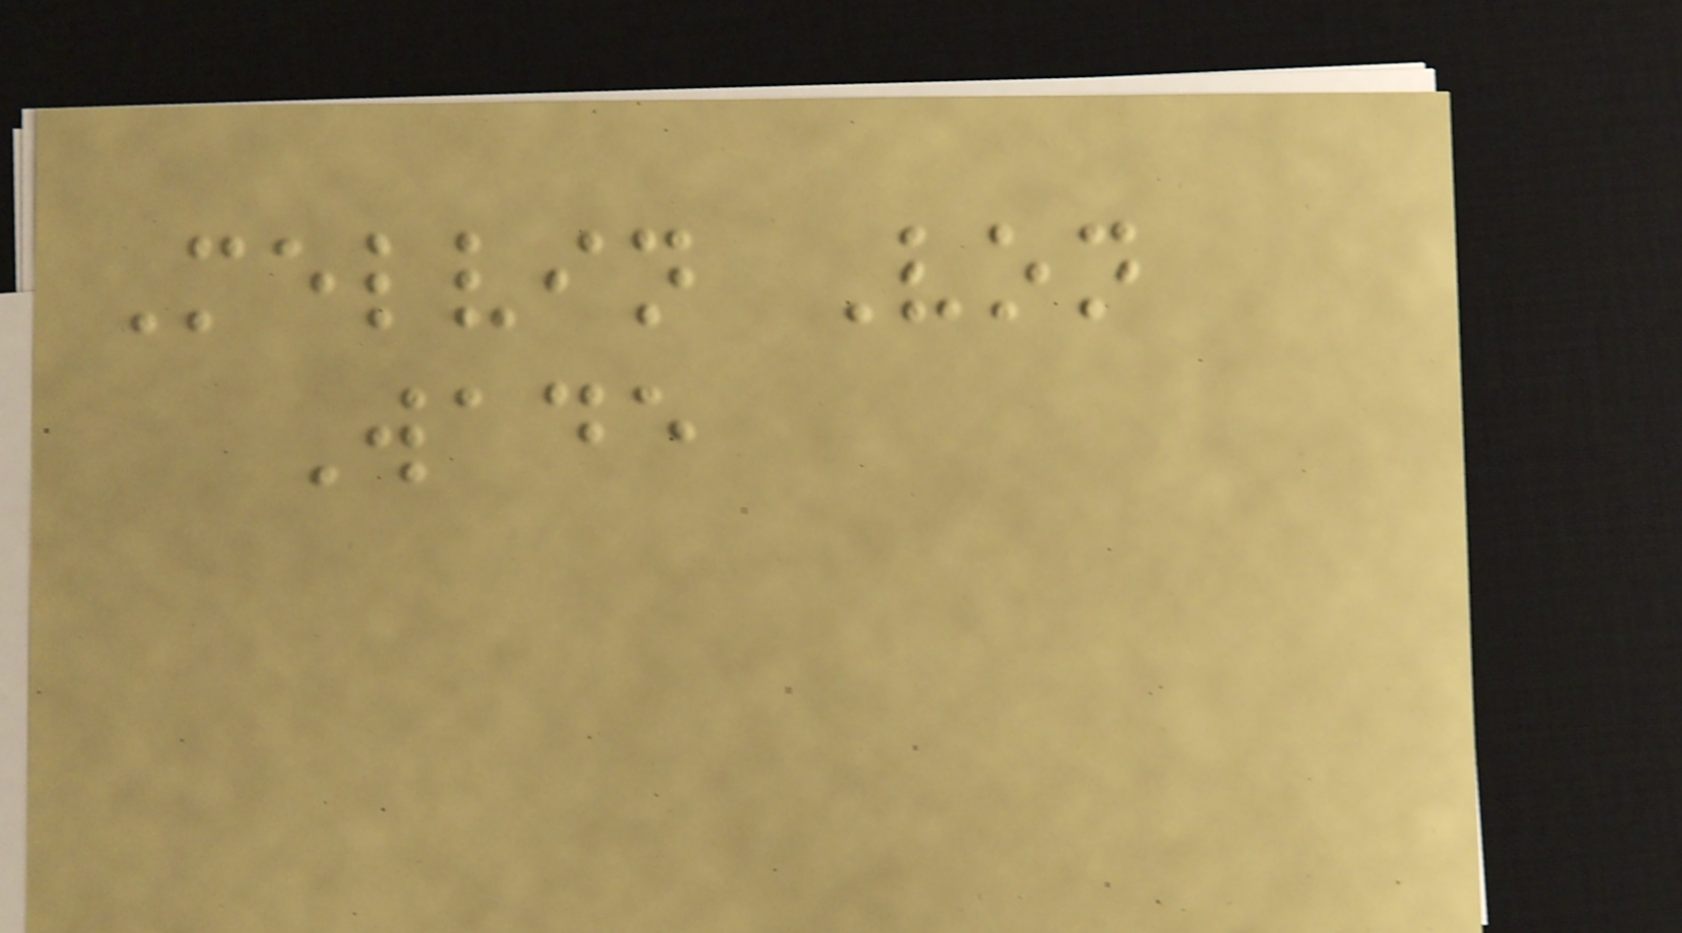Melvin Von
Wade
